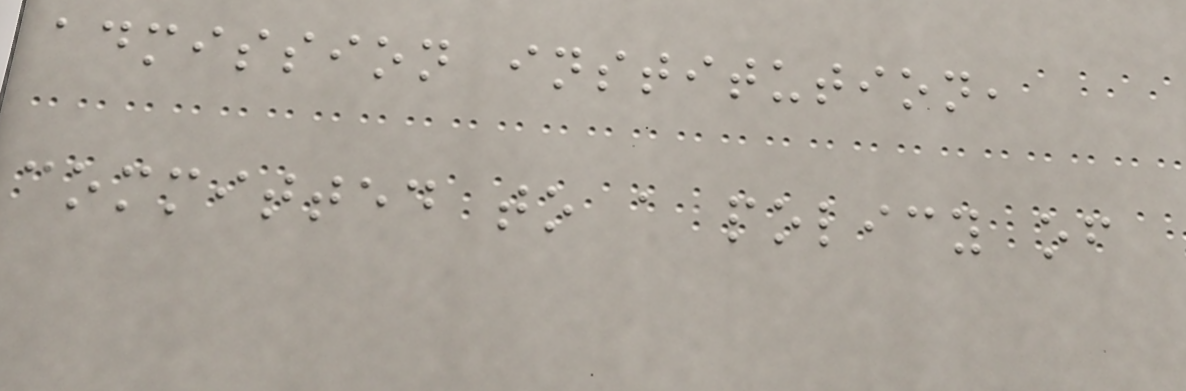admission institution,
committed to a policy of
